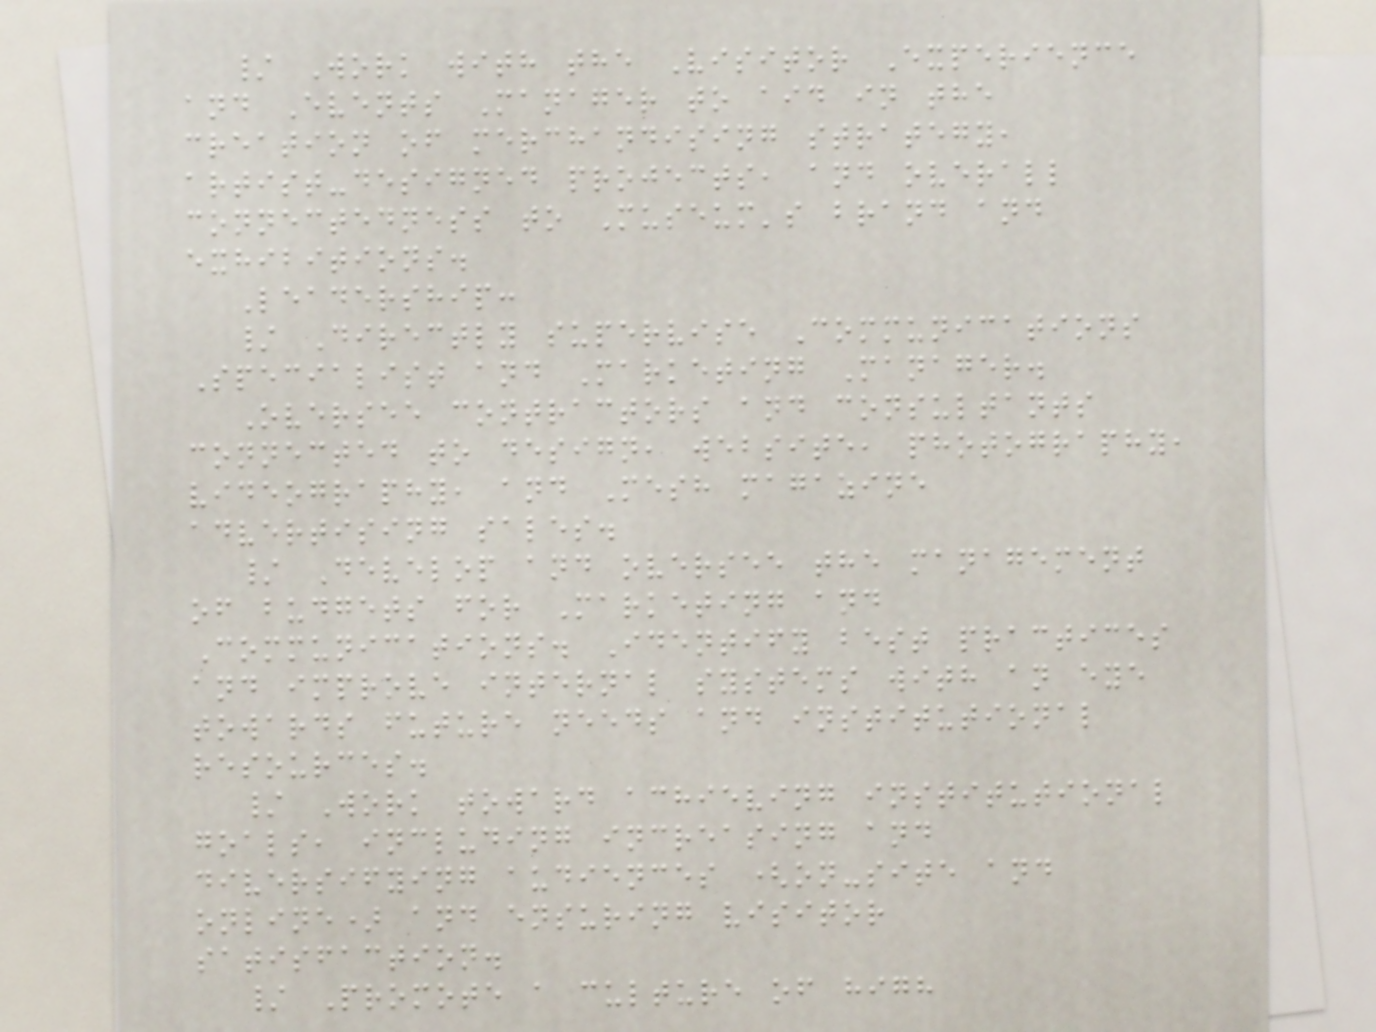/ Work with the Visitor Experience
and Events Manager to aid in the
creation of merchandising strategy,
artist-designed projects, and overall
connectedness to Museum's brand and
exhibitions.
Leadership:
/ Directly supervise Communications
Specialist and Marketing Manager.
Oversee contractors and consultants
connected to design, website, photography,
videography, and Mesh magazine
advertising sales.
/ Develop and oversee the management
of budgets for Marketing and
Communications. Identify best practices
and improve internal systems with an eye
towards future needs and institutional
resources.
/ Work toward achieving institutional
goals, including increasing and
diversifying audiences (on-site and
online) and ensuring visitor
satisfaction.
/ Promote a culture of high
